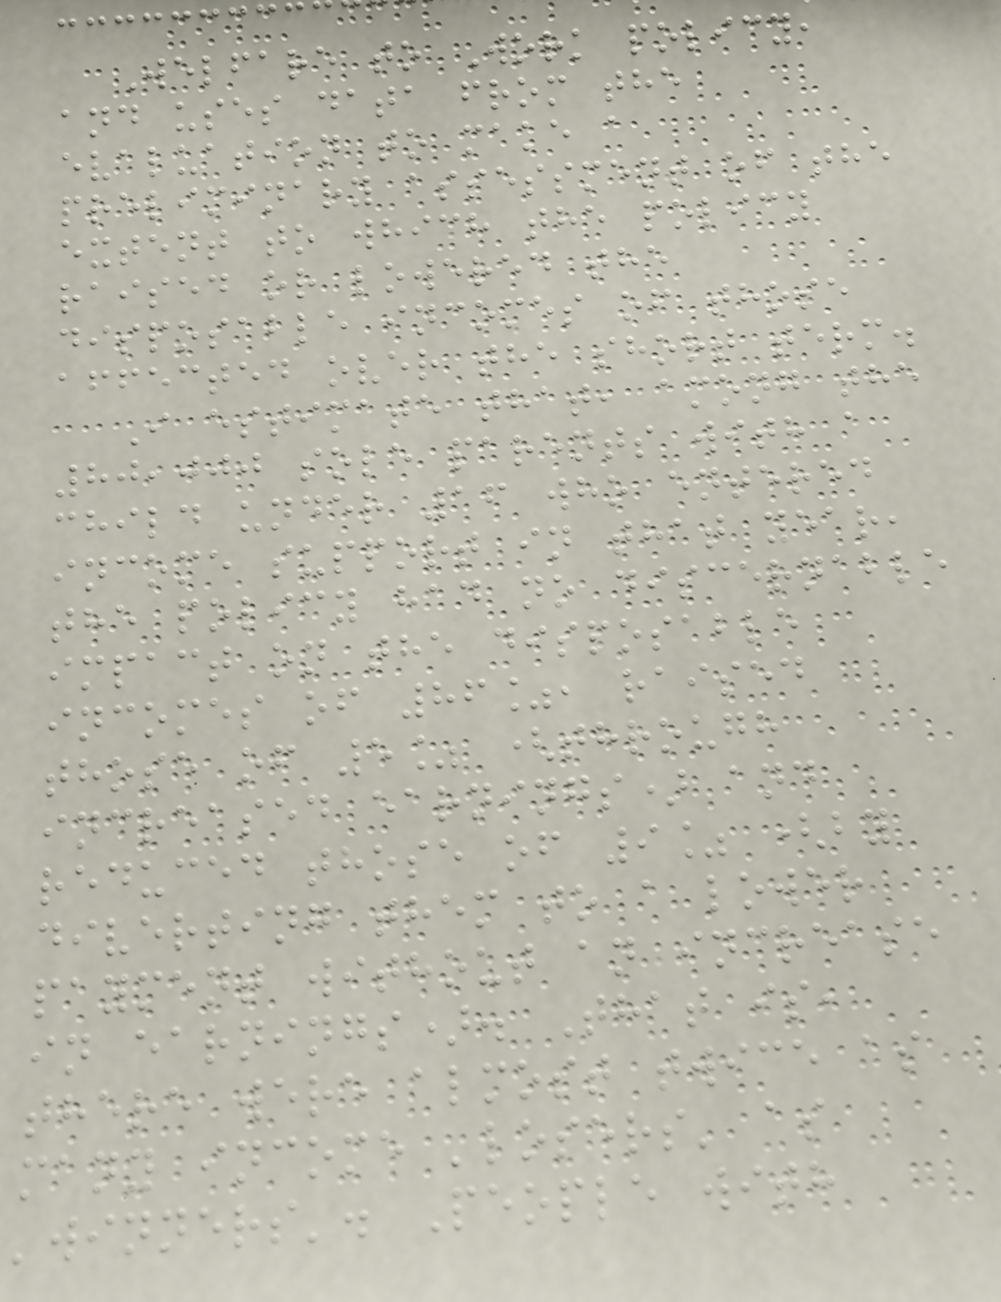Welfare to Work policy,
and uses data from the
evaluation to make a
preliminary assessment of the
extent to which the policy
raised or lowered the
disposable incomes of those
affected over the short term.
I estimate that, among the
80,000 sole parents with a
child under 16 who entered
income support in that year,
the policy had no discernable
impact on the disposable
incomes of 86%, raised
those of 5% (through
increased earnings) and
reduced those of 9% (by
diverting them to a lower
payment without an increase
in earnings). That is,
there were almost twice as
many income 'losers' as
'winners'. People with
